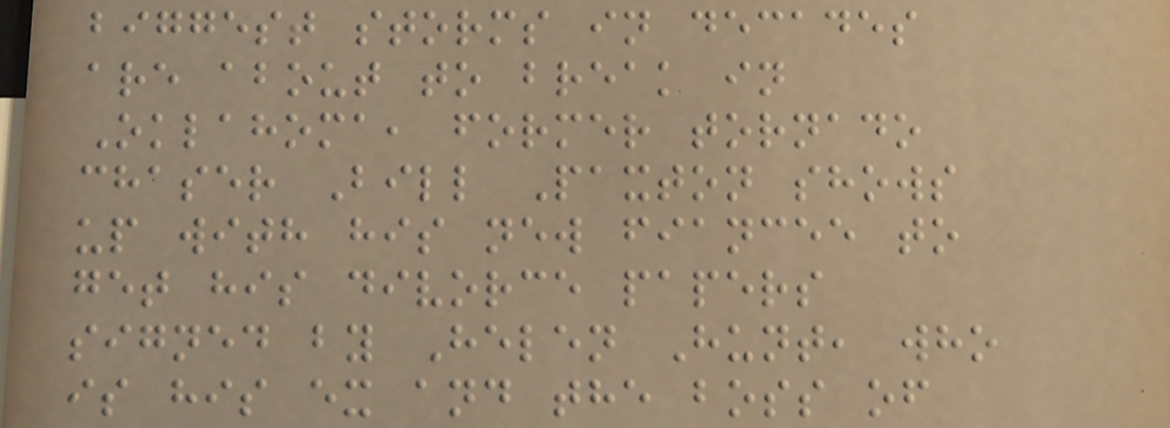biggest storms in decades
are about to break in
Oklahoma, former tornado
chaser Bill Paxton shows
up with his new fiancee to
get his divorce papers
signed by Helen Hunt, who
is his ex and the boss of
